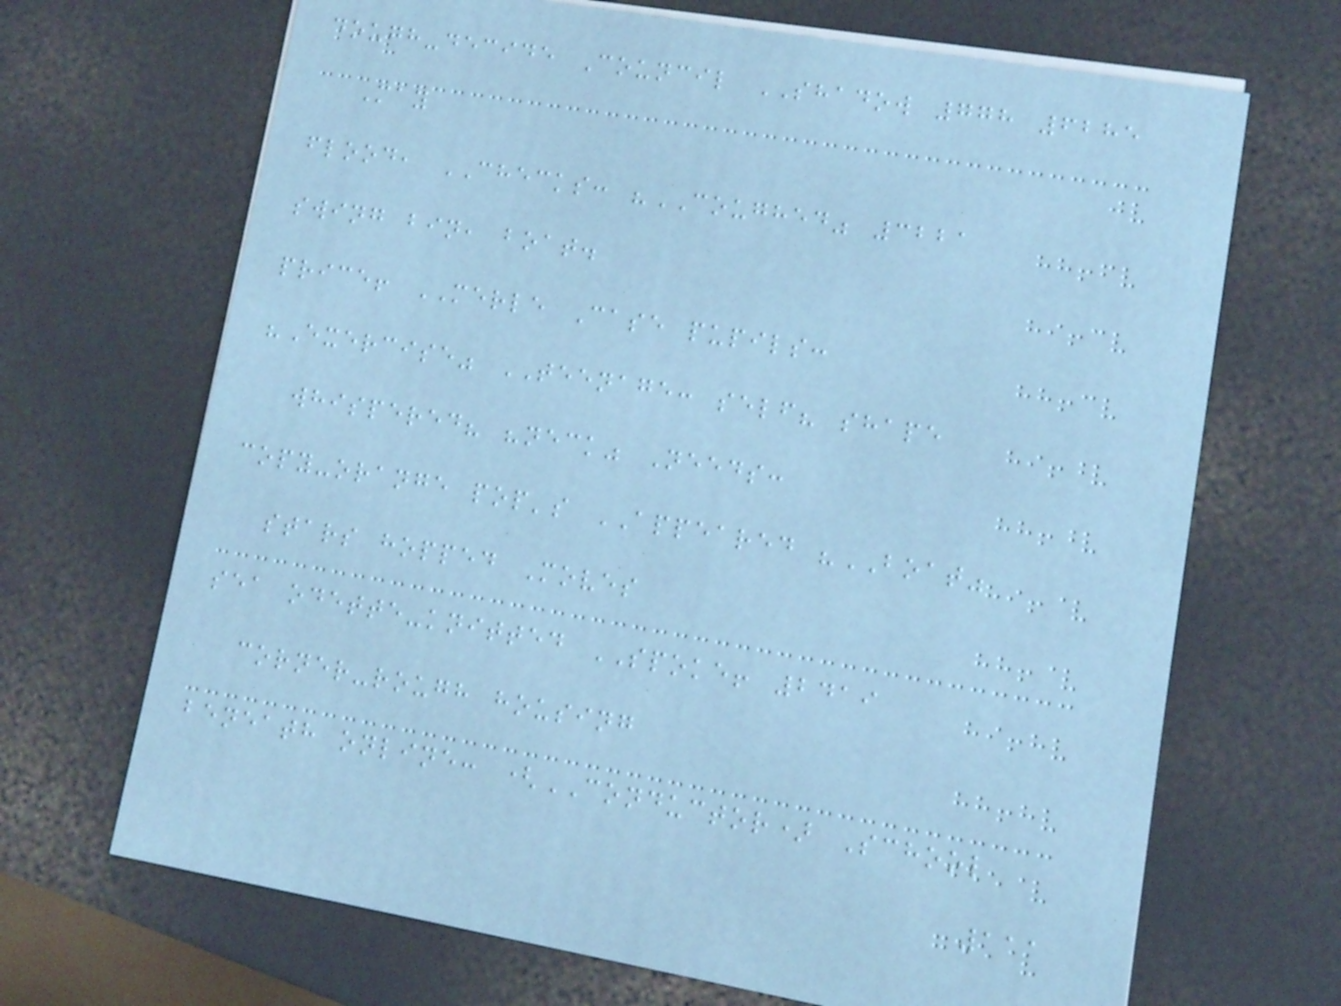dough-decide Council SHADOW 778 6285
May
flood, CHECKS: "COUGHED" 3221
swing bin, boat.
price! MERLE Case pupils:
"Exercise" TEENAGE: self? shape
whispered? "neck" Needs:
copy-orange pop's APPEARED "BOAT"
stars hopped Moves
sea odette-knitted SPOKE! 2419
corner-rough housing
beneath online: (CONDUCTOR) School
111
